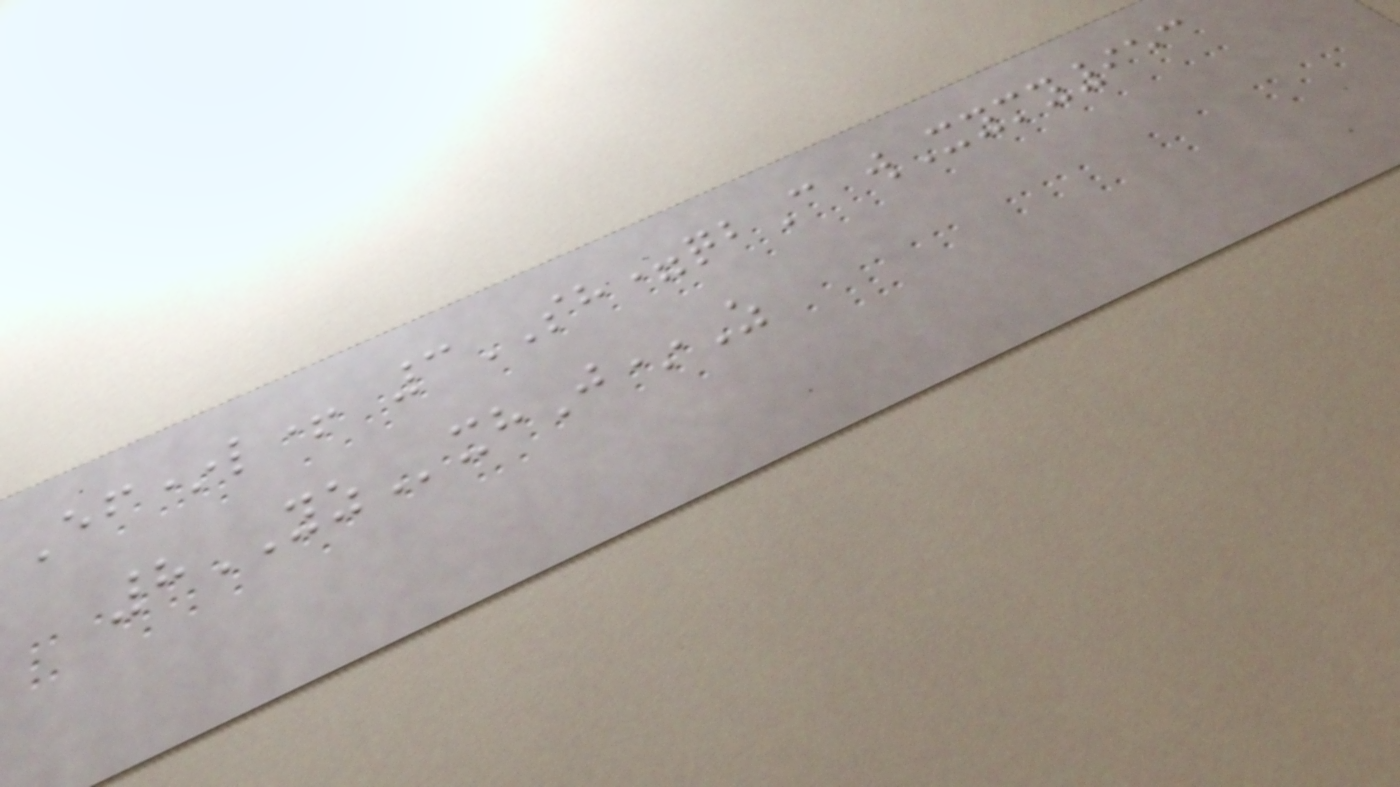Ef*l+ 3SH=qbC wXymy953
8YZxhJ*Z
